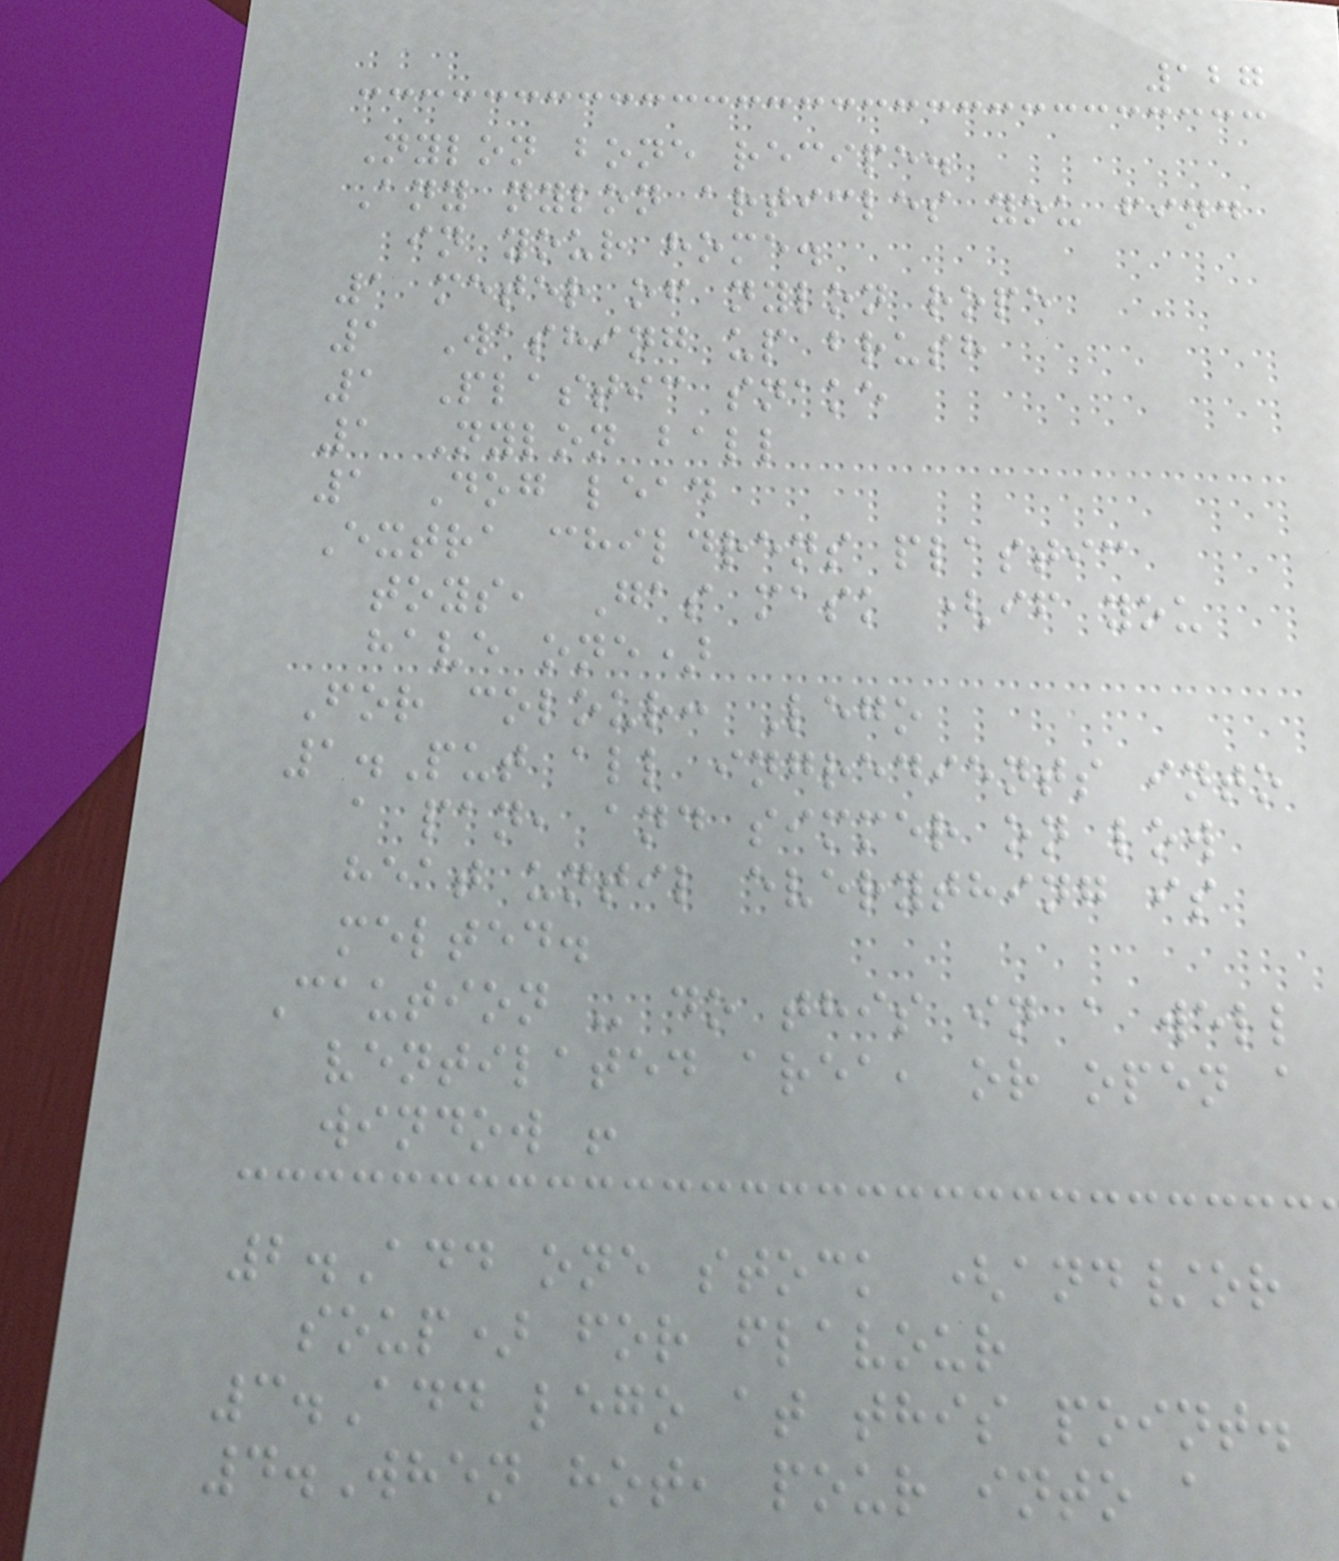127
Nylon bone recipe.
Any nylon articles you find
in your home.
1 meter of nylon rope
1 Washing up brush
1 Plastic snake
1 Nylon ball
1 Dog lead
Extra childrens plastic
toys, Gas mask (if you
have one)
For colour: Lego
1.Put all ingredients into
a pan, and simmer on low
heat until everything is
melted.
Caution - do this in a well
ventilated area, or open a
window !
2.Add one stock (and/or
soup) for flavour
3.Add lego at this point.
4.When hot, pour into a
